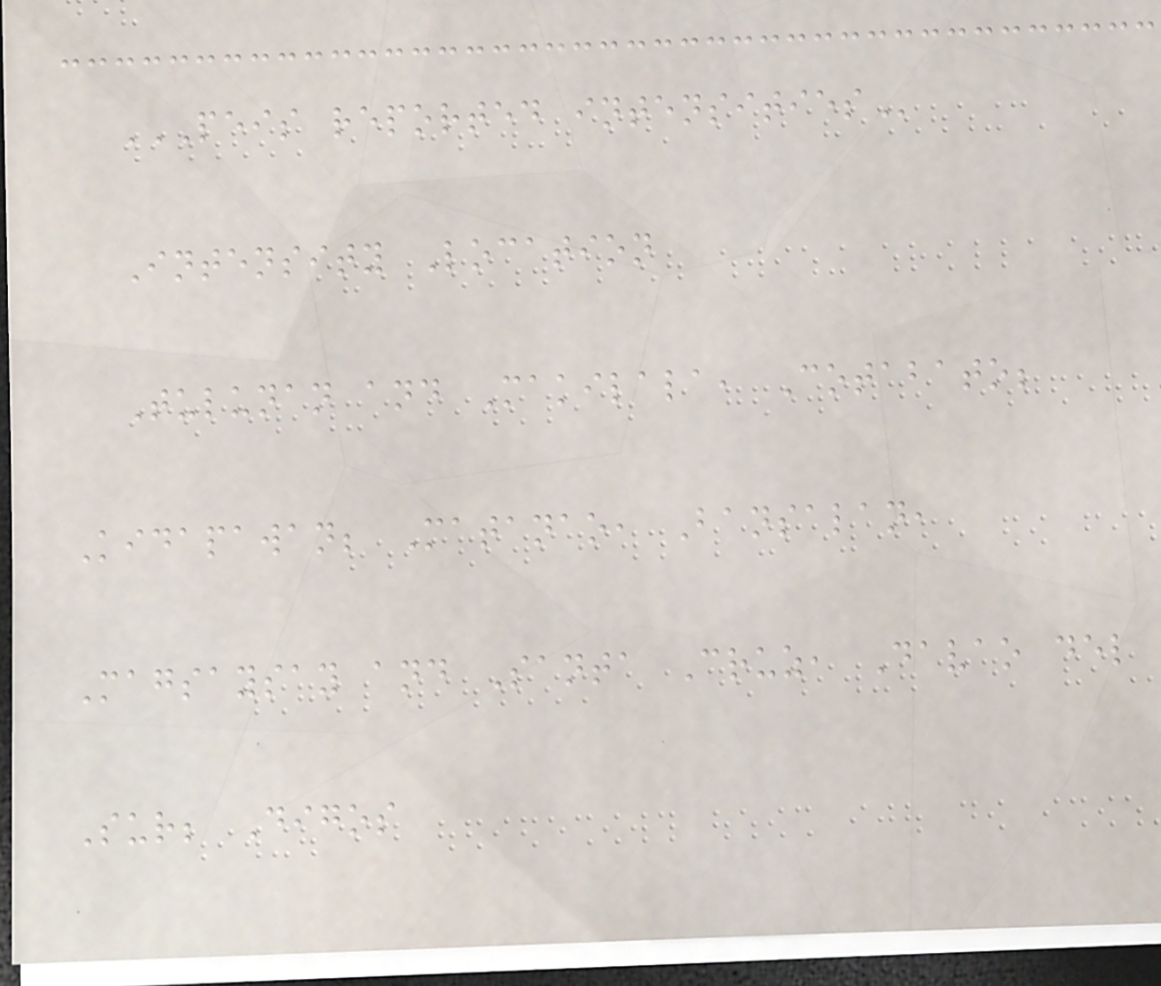PEIS REPORTED INTENSITIES
Intensity Location
Tulunan and Makilala, Cotabato;
Kidapawan; Matanao, Bansalan,
Magsaysay and Santa Cruz, Davao del
Sur; Digos
